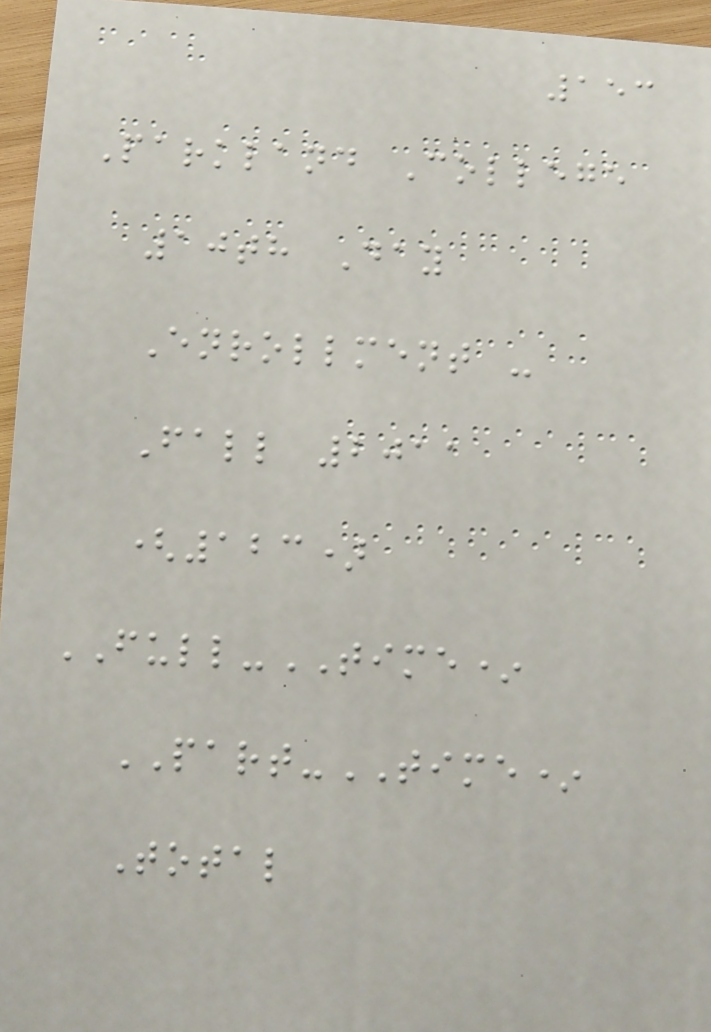153
Parkland College
10th Day
Enrollment -
Fall 2011
(123)
FULL-TIME*
PART-TIME*
Total
